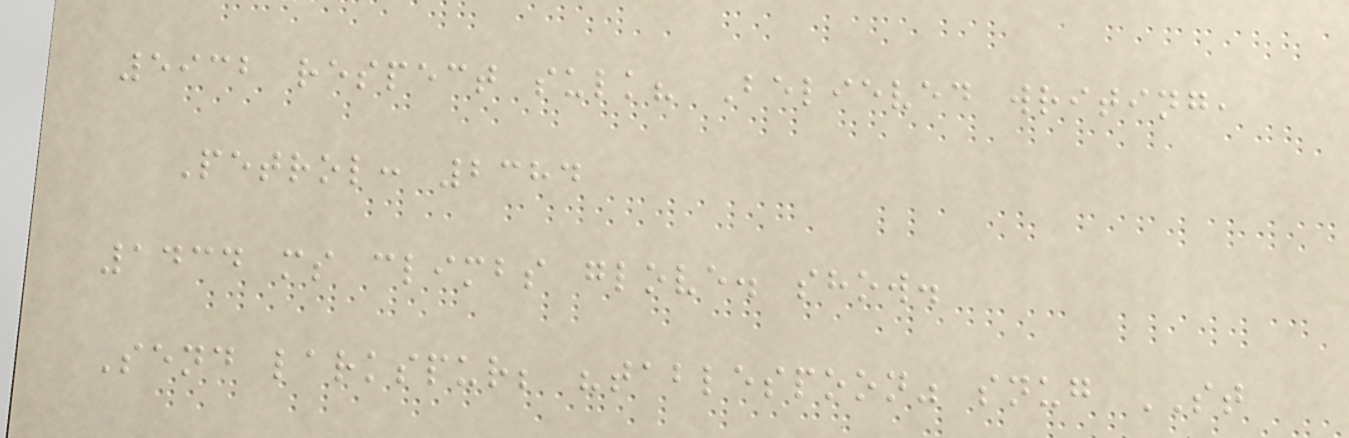5932 respect sulk? Believed writing,
Petrol: 2384
1434 ms climbs glove. show.
Send larkspur; "tablespoon" snug ST
